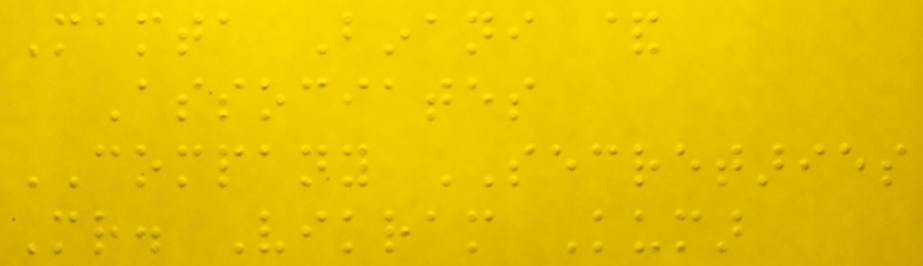Mamta Binani &
Associates
COMPANY SECRETARIES
Mr. Vikram Kumar
